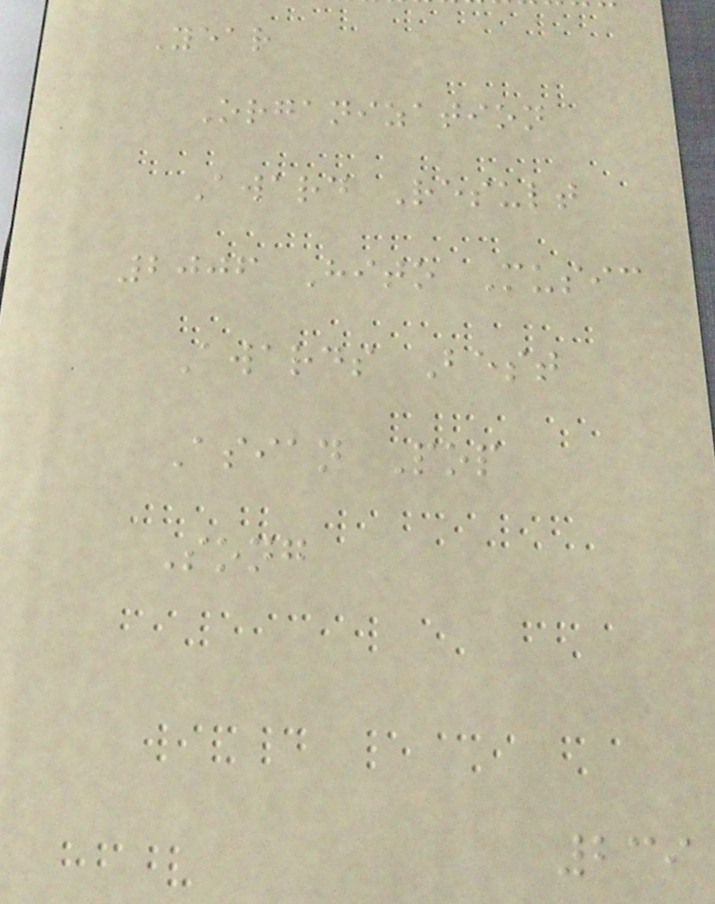Year
Organization
Award Result
2006 Hito Music
Awards Best
Asian Pop
Song
239
